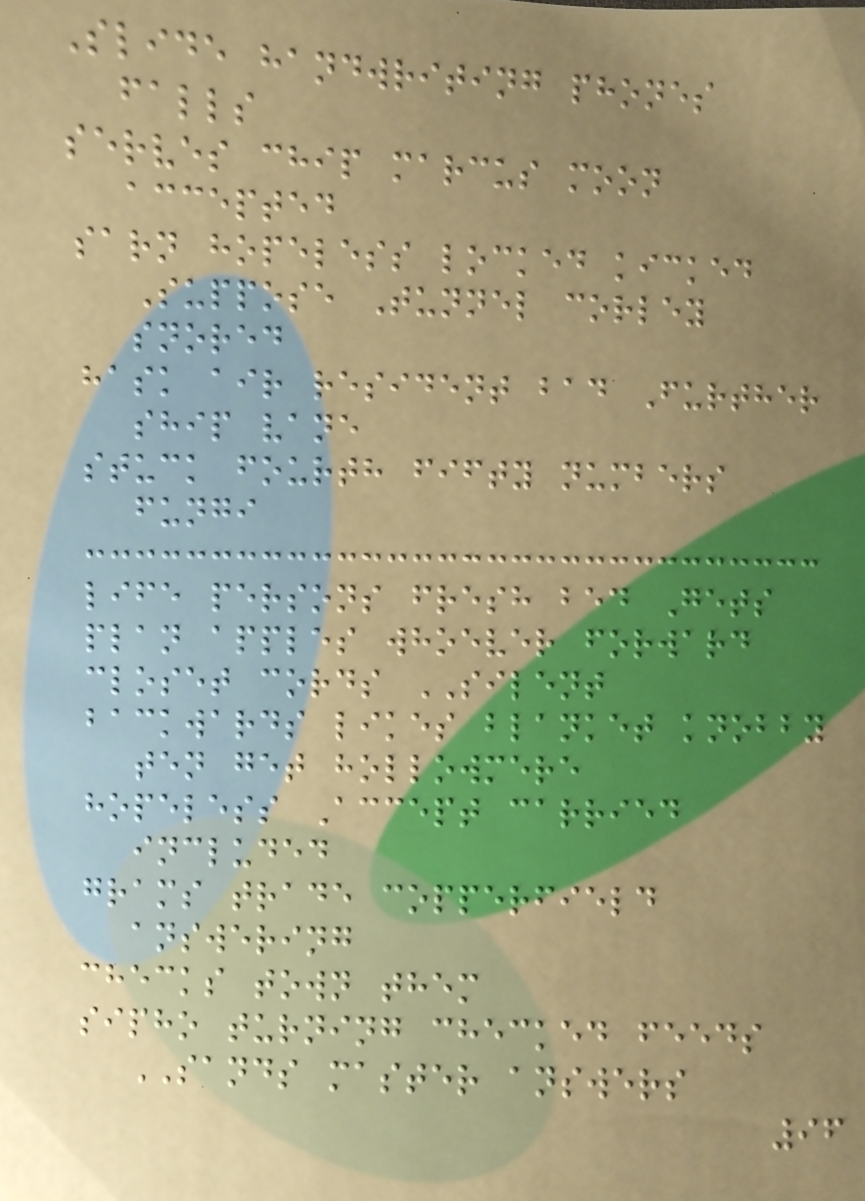Slide handwriting phones
falls
serves chip marcus moon
accepted
sarn hopeless locked kicked
Suppose Tunnel corley
snored
hask air resident bad Further
ship vane
stuck fourth fifty numbers
fungi
life persons fresh bed Gets
plan apples whoever forward
closet cords SILENT
backwards likes blanket knobby
ten get hollowmere
hopeless Accept carried
included
grams trade copperfield
answering
checks town them
sipho turning checked feeds
SANDS master answers
96
